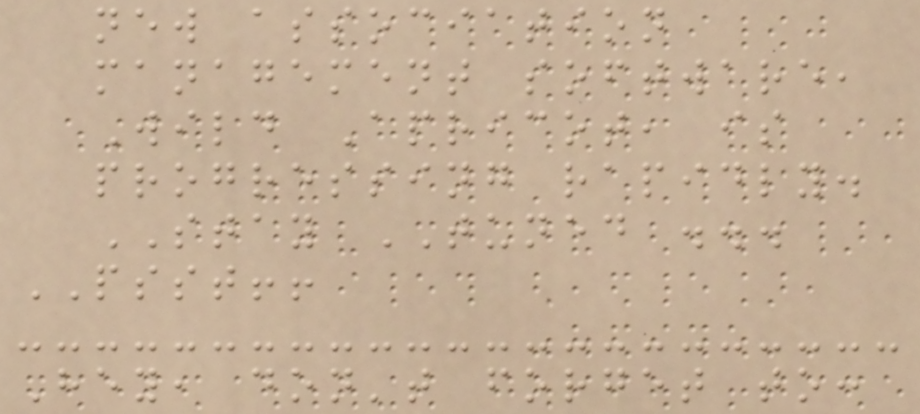new association
management software,
Wild Apricot, is
progressing rapidly.
STAY TUNED ...
PSST!!
Hey, don't forget to:
